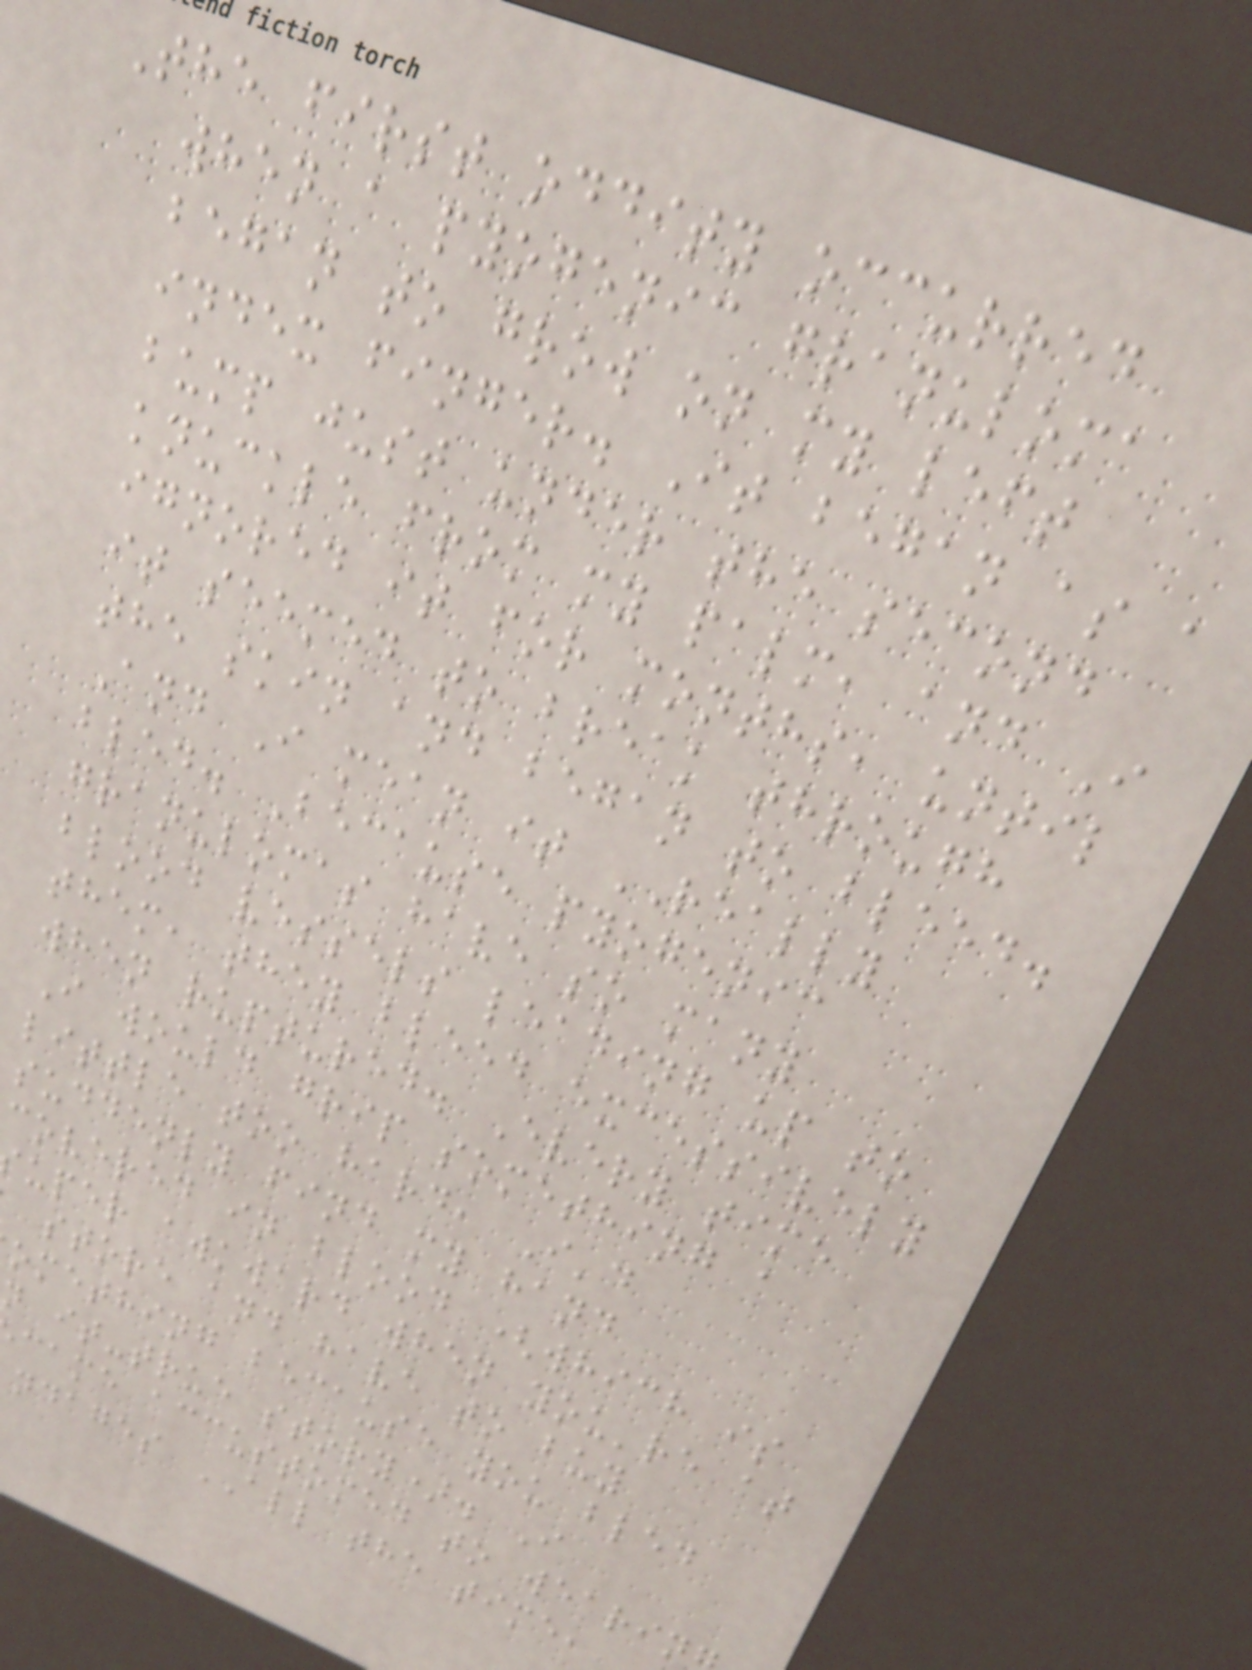The first oddity occurred
when a pyogenic granuloma
began to grow on my left
index finger. It began as a
bump just under the second
knuckle from my palm, and I
ignored it for months, until
it seemed to break through
the skin and began to bleed.
And I mean it REALLY
bled. Because pyogenic
granulomas have so many
blood vessels leading up to
them, they bleed excessively
when ruptured. Every time
I would grip something a
little too hard, I'd
suddenly find my hand
covered in blood (which is
uper awkward when you're at
store and have to buy
omething because you bled
n it-true story). I
came accustomed to wearin
ndages ALL the time,
